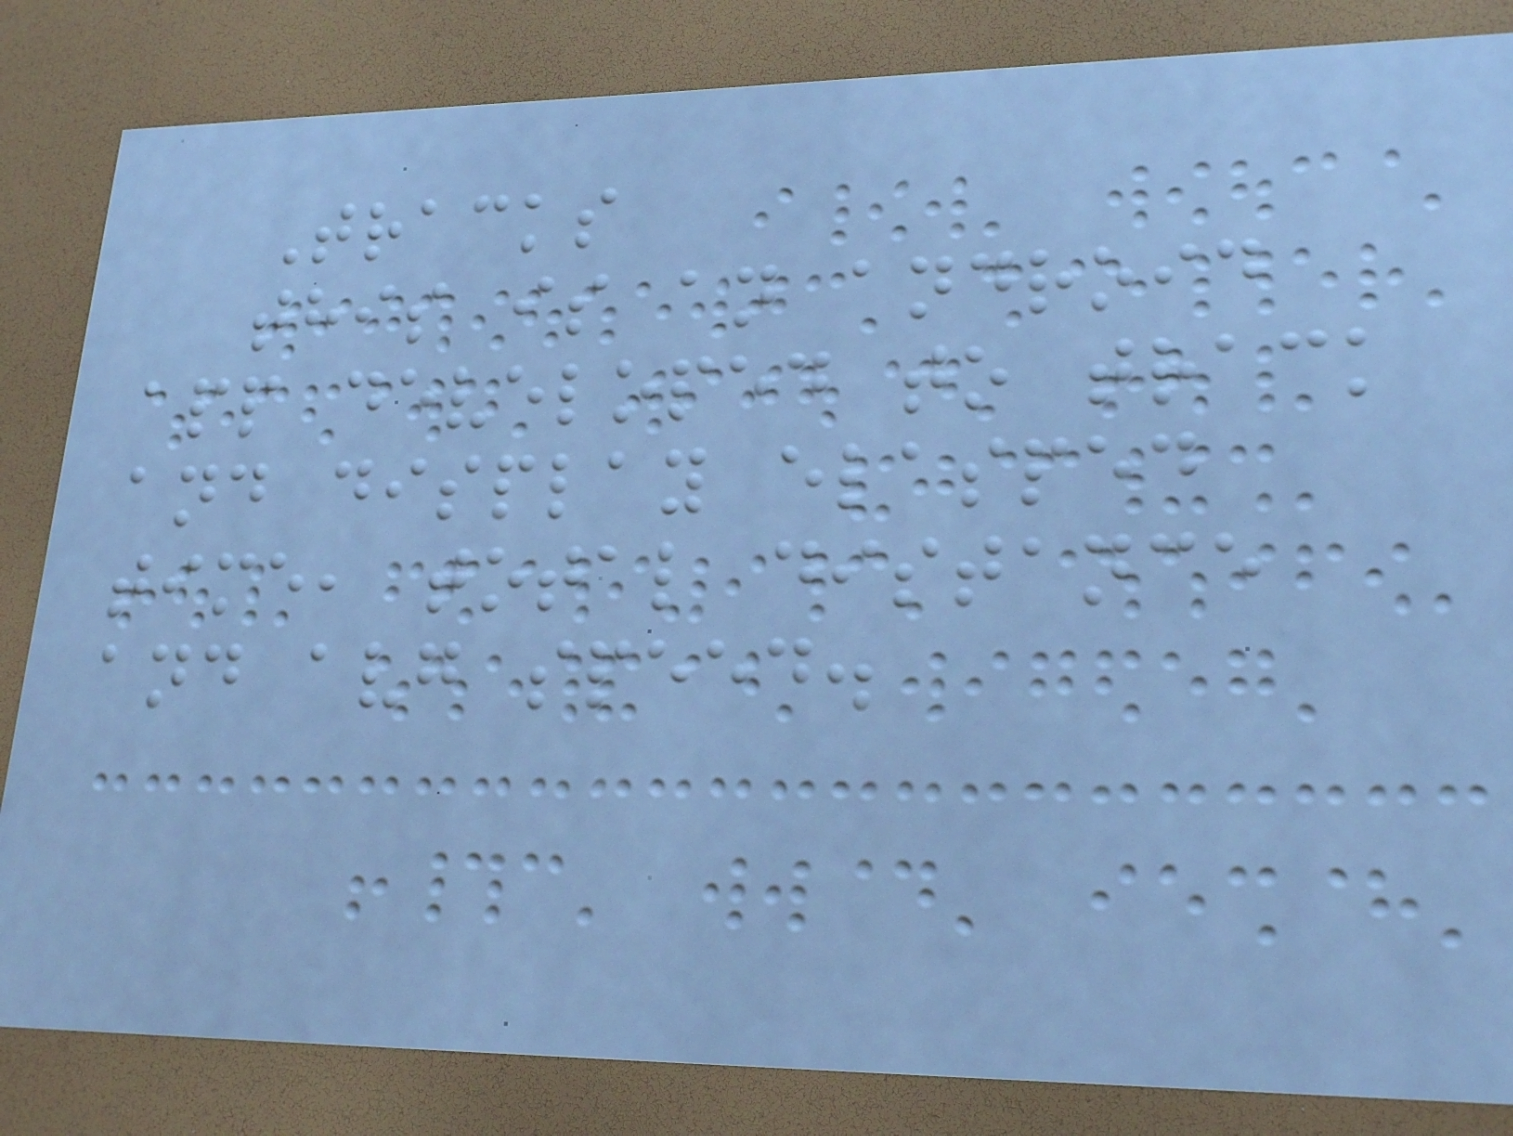Tracks
this is an android
app developed to track
and display elasped
time, total distance
and avg speed.
